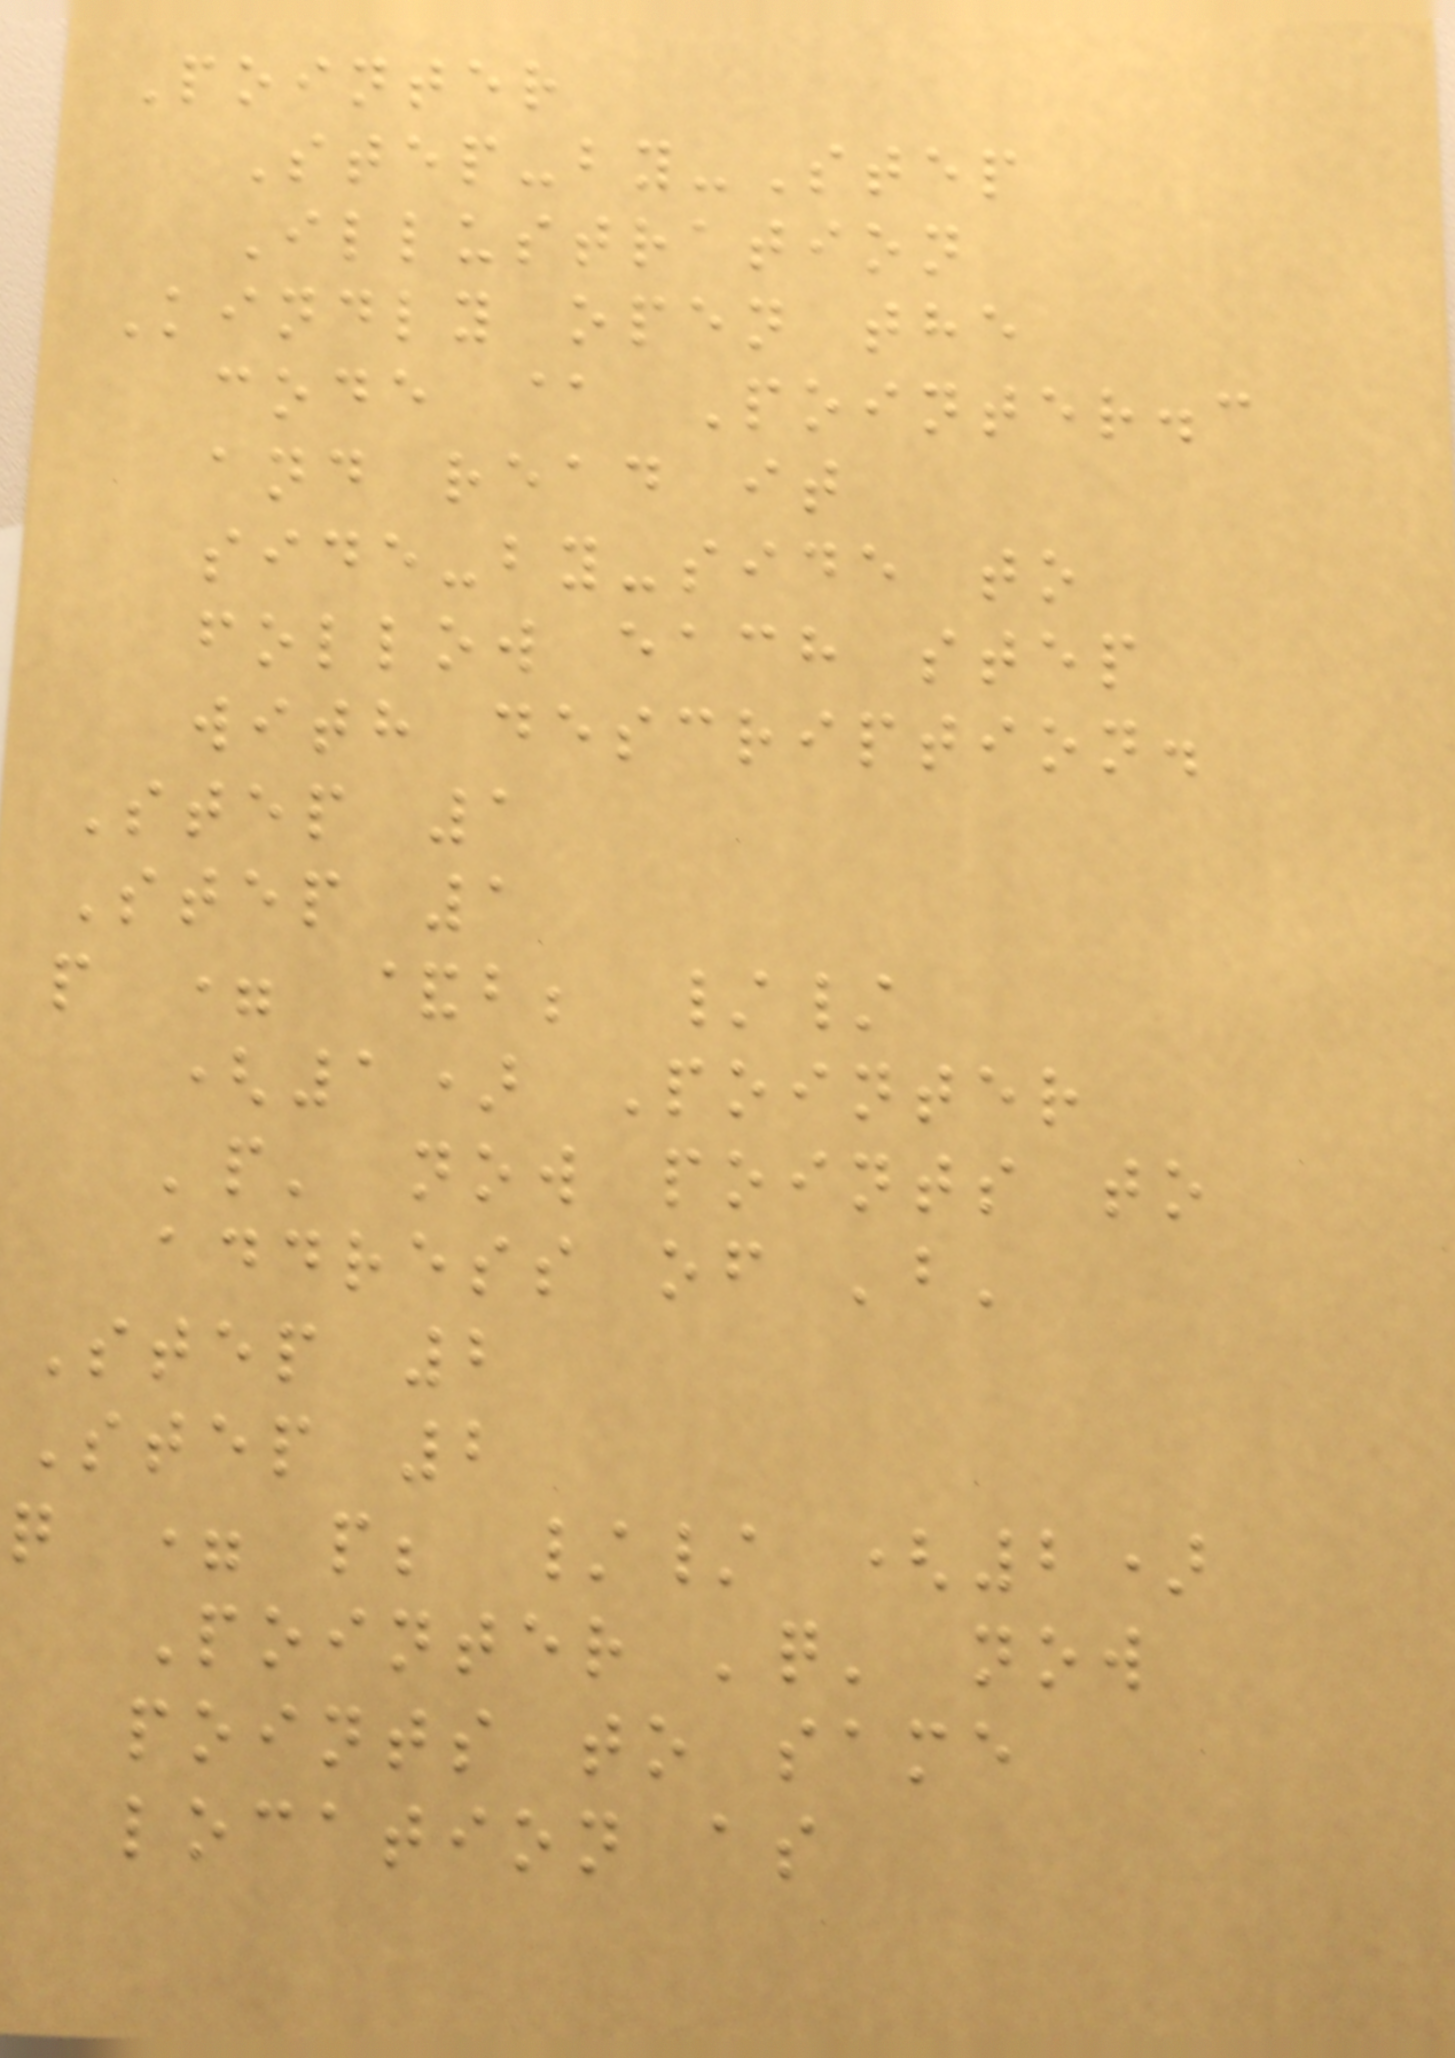Pointer
Step-by-Step
Illustration
Kindly open the
code @ Pointer.c
and read it
side-by-side to
follow each step
with description.
Step 1
Step 1
p = &b; //
(1) Pointer
'p' now points to
address of 'b'
Step 2
Step 2
q = p; // (2)
Pointer 'q' now
points to same
location as
